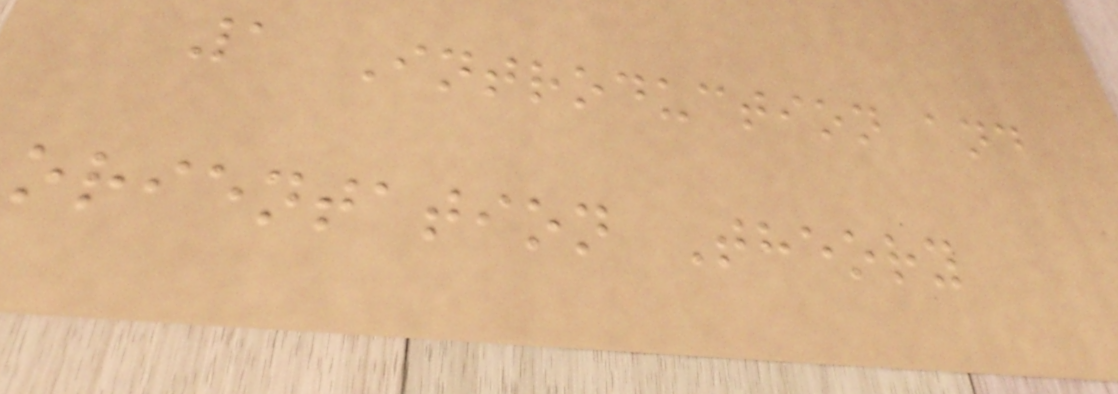1 Introduction and
orientation Theory
